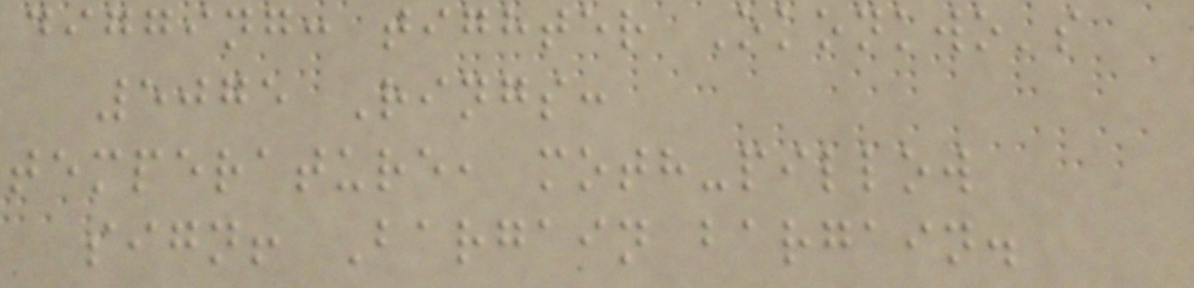digging: tighter Okonkwo's
5075 Rings:
temperature, moth-pillow
sign! Bargain bargain.
